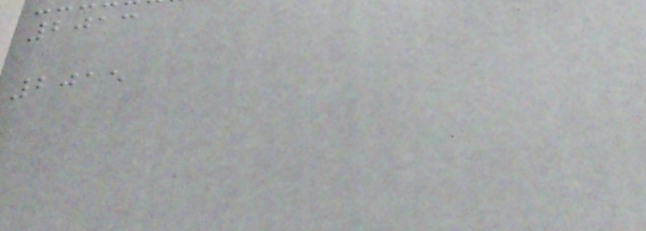2013
2015
